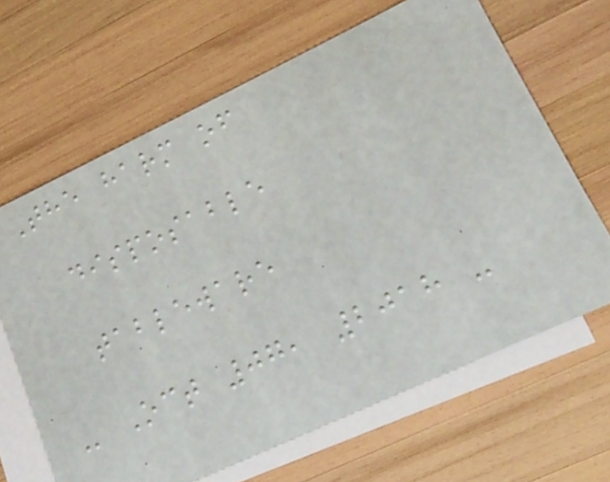The harm of
disposable
tableware
- Oct 07, 2018 -
